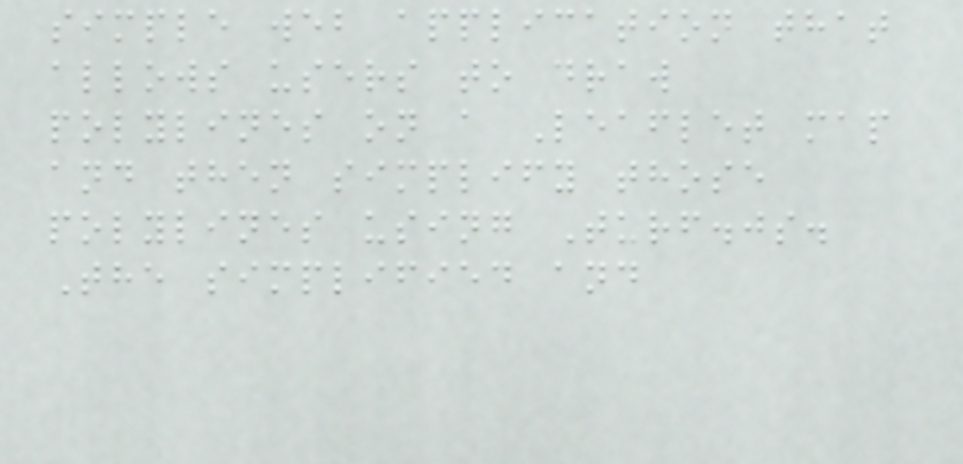simple web application that
allows users to draw
polylines on a Leaflet map
and then simplify those
polylines using Turf.js.
The simplified and
